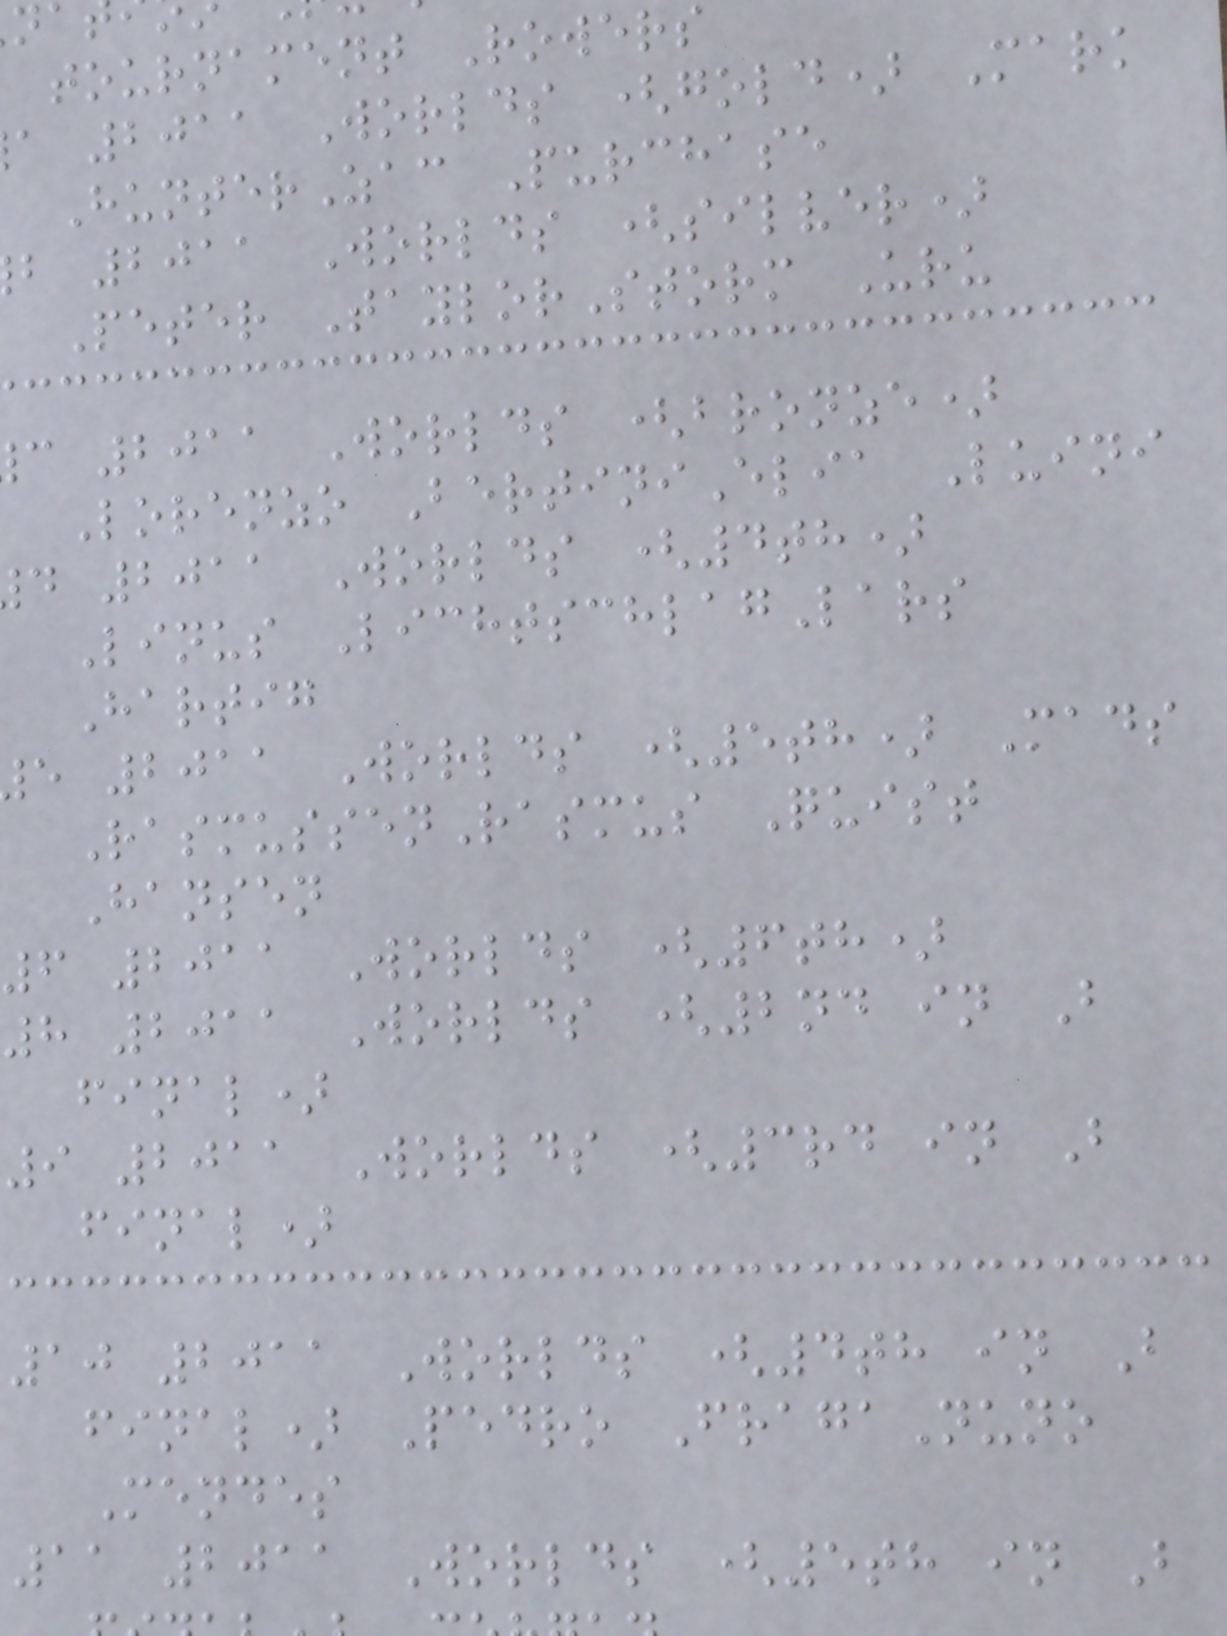tournament Rowers
a 2011 Worlds (gold) Mark
HunterZac Purchase
b 2011 Worlds (silver)
Peter TaylorStorm Uru
c 2011 Worlds (bronze)
Lorenzo BertiniElia Luini
d 2011 Worlds (4th)
Linus LichtschlagLars
Hartig
e 2011 Worlds (5th) Mads
RasmussenRasmus Quist
Hansen
6 2011 Worlds (6th)
8 2011 Worlds (2nd in B
final)
9 2011 Worlds (3rd in B
final)
10 2011 Worlds (4th in B
final) Pedro FragaNuno
Mendes
11 2011 Worlds (5th in B
